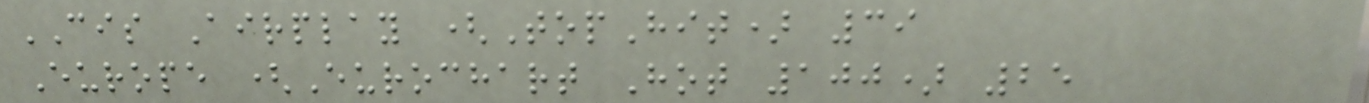CIS Airplay (TopHit) 39
Europe (Eurochart Hot 100) 25
